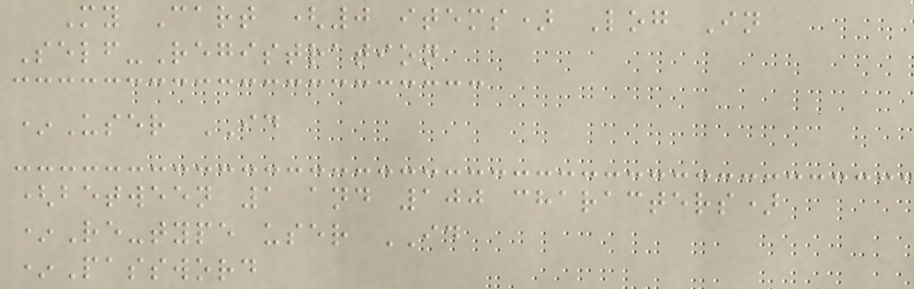My Cart (0 items) Log In
Self-Registration
*User ID
(between 1 and 100 characters)
*Re-type user ID
*Password
